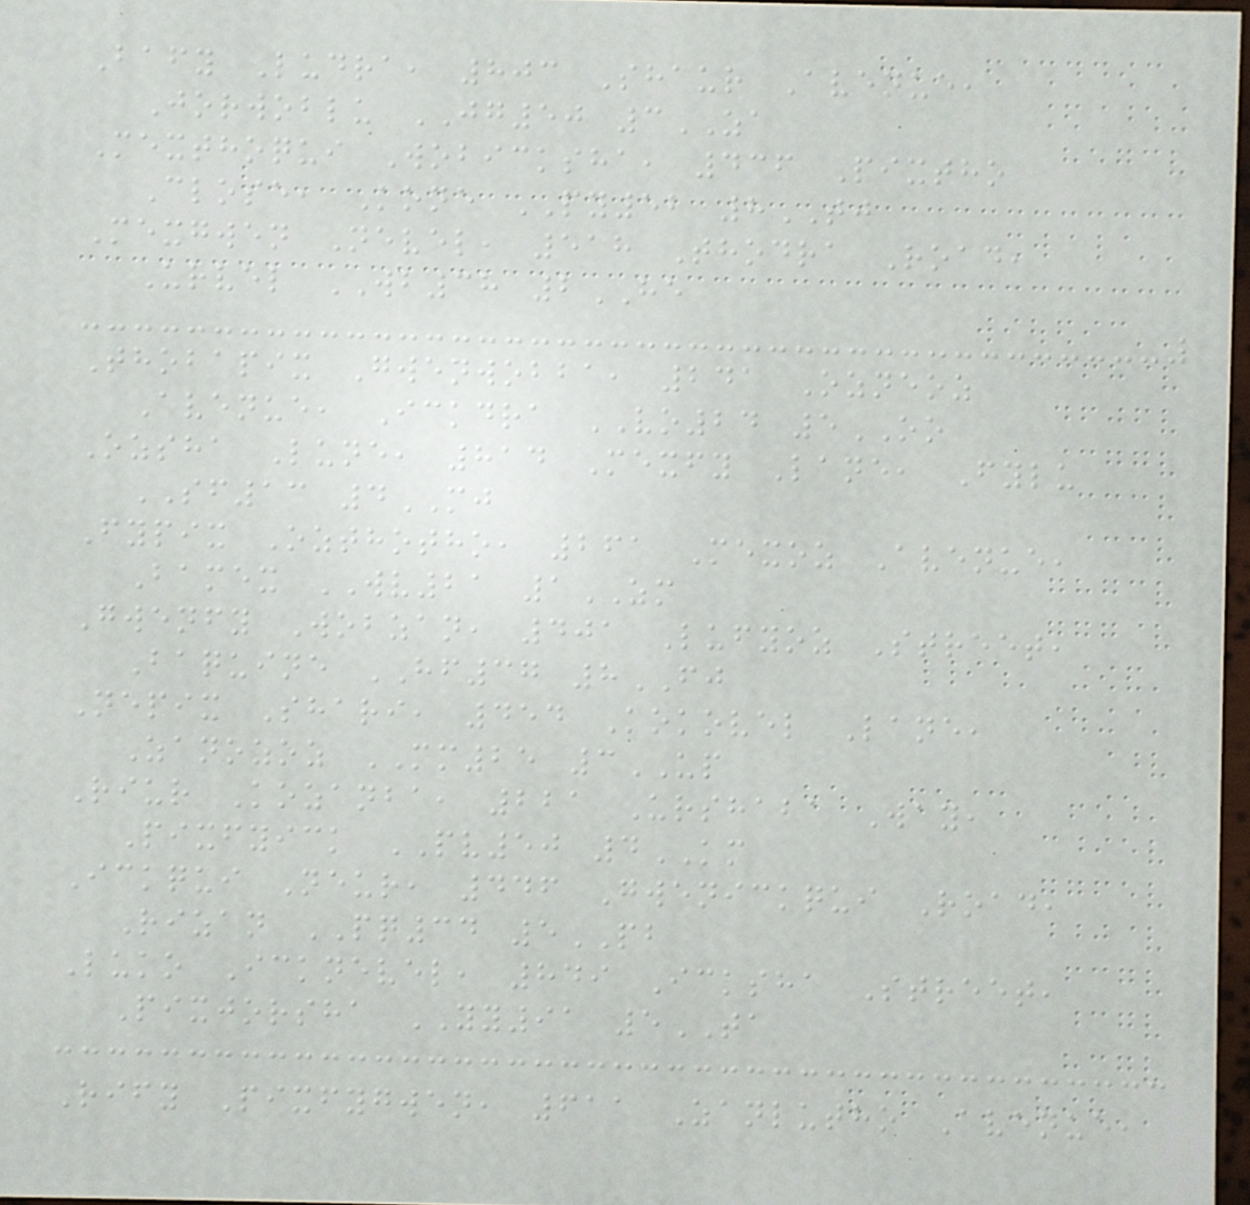Bafy Ludra, 803 Shaur Avenue,
Jorwoblu JG50 3ZA
Mexthoqui Wobicksha, 436 Pixtho
Close, Kone PY52 8TJ
Mexgwen Nevel, 518 Thodra Road,
Urvel WB38 2HE
Thobapix Gwenwobba, 241 Ozneoz
Avenue, Ickdra VO24 5OO
Ozsha Lune, 814 Mexfy Lane, Fylu
SF13 4MJ
Fypix Ozthotho, 261 Mexoz Avenue,
Bamex WV21 1ZM
Gwenfy Wobzan, 401 Lufyoz Street,
Baquine HF37 8FJ
Nepix Shari, 454 Kokovel Lane,
Zanozoz MM25 3UP
Riur Kozanba, 221 Urshaba Way,
Pixfyick PV50 4KM
Ickqui Neur, 446 Gwenickqui Road,
Rizan PQ34 5PB
Luko Icknevel, 849 Icksha Street,
Pixjorsha YY91 5TA
Rify Pixfygwen, 611 Zanlutho Avenue,
